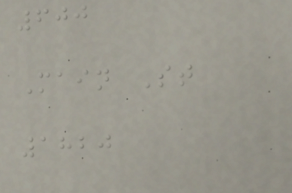600
Main St
1820
